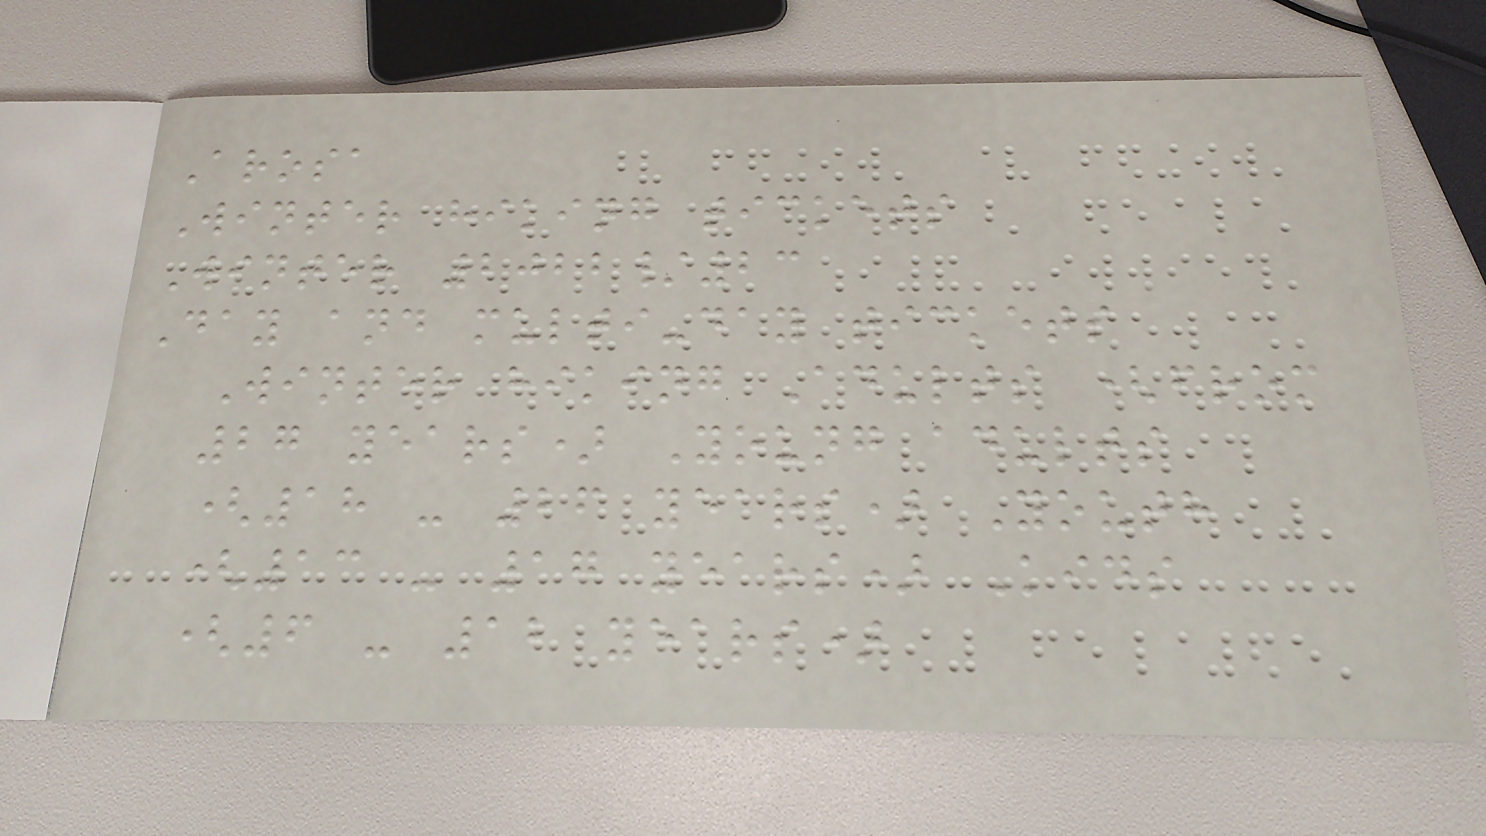Arosa
Winter hiking tickets
Winter 2022/23
Day and multi-day tickets
Winter hiking Adults (from
27 years) Young adults
(18 - 26 years) Youth
(13 - 17 years) Kids
(6 - 12 years)
